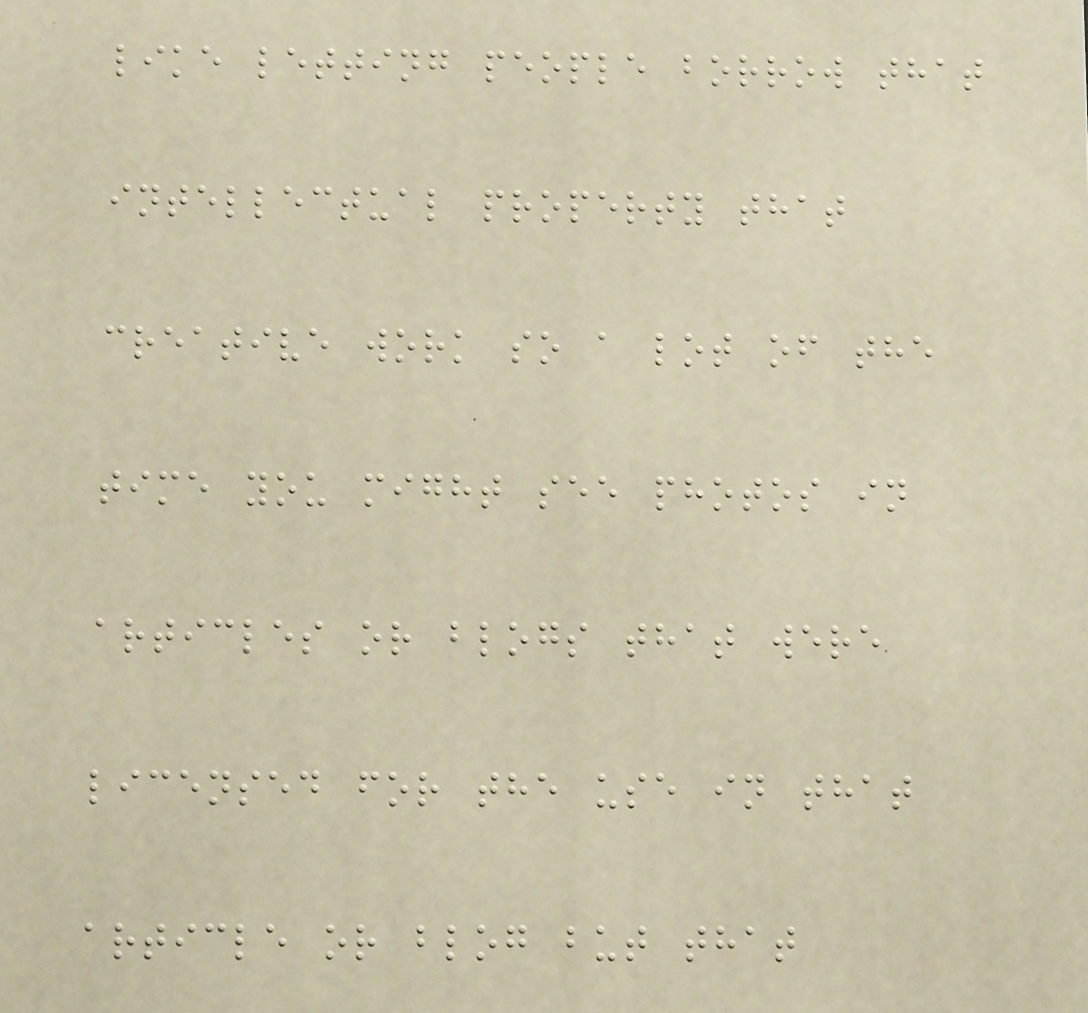like letting people borrow that
intellectual property that
creative work so a lot of the
time you might see photos in
articles or blogs that were
licensed for the use in that
article or blog but that
